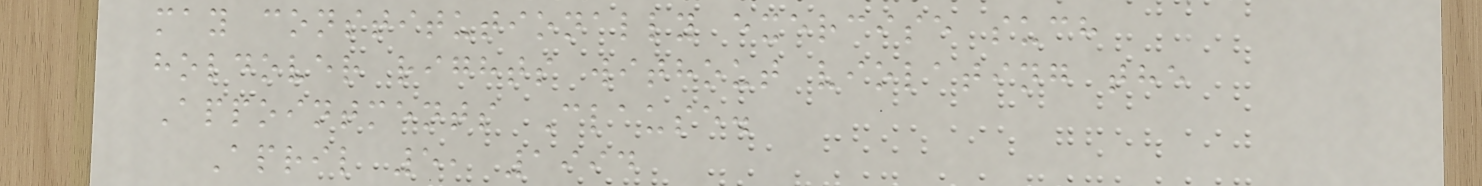may constitutionally exercise such
holdover rights without violating the
Appointments Clause.
April 5, 1994
